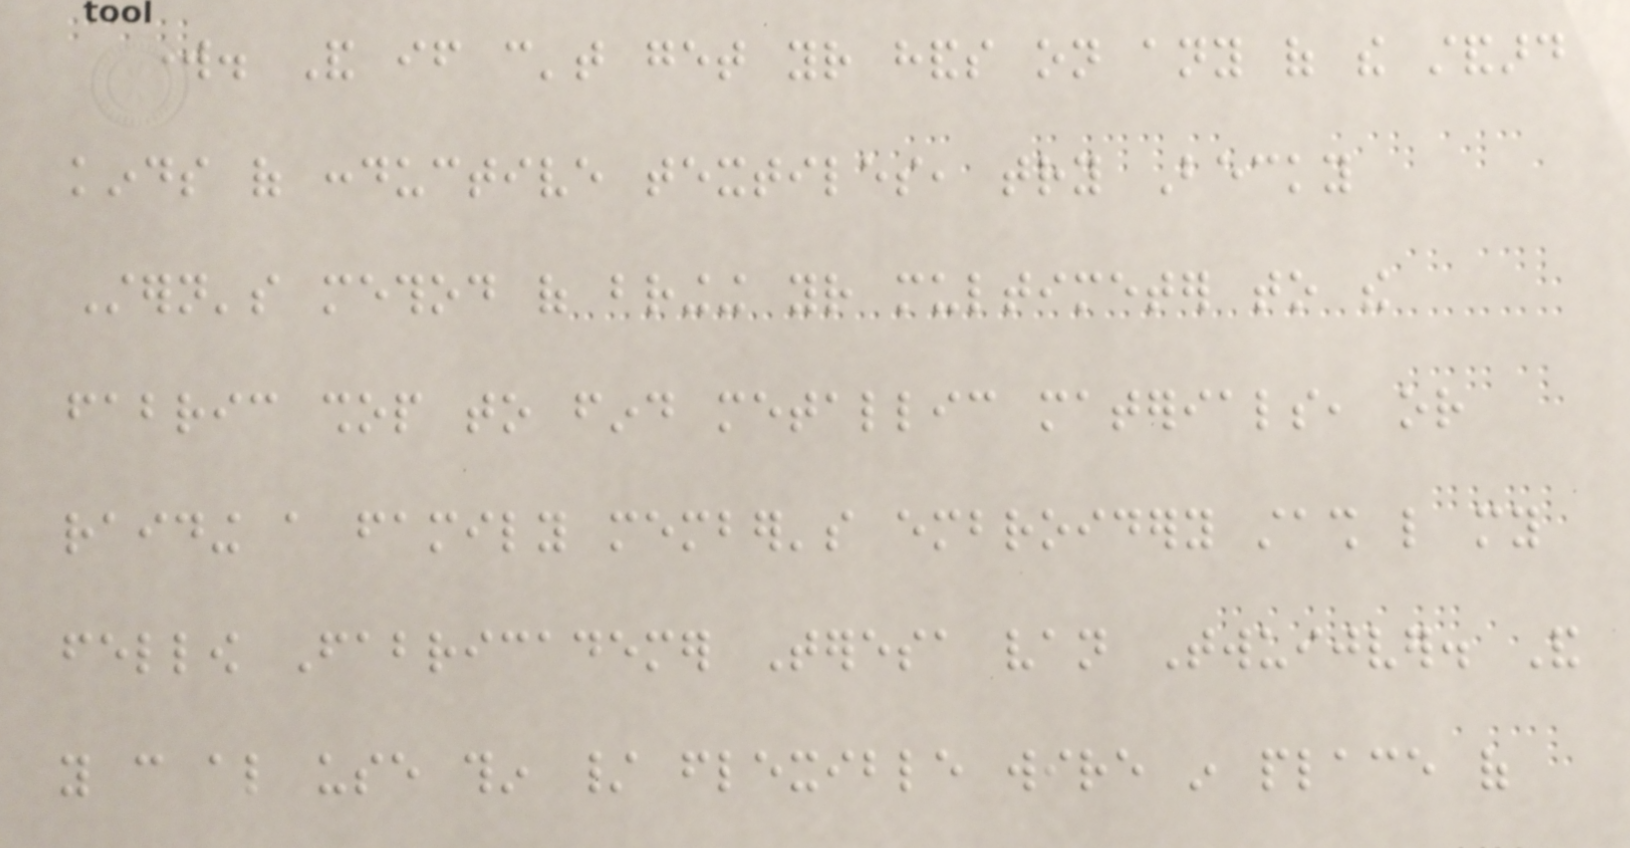work. And if can't get your hands on any of the standard
kinds of conductive textiles, try Becky
Stern's method of bringing your multimeter to the
fabric shop to find metallic materials, or
raiding a family member's embroidery stash like my
fellow Fabricademer Teresa van Twuijver. And
you can also use thin / flexible wire in place of
